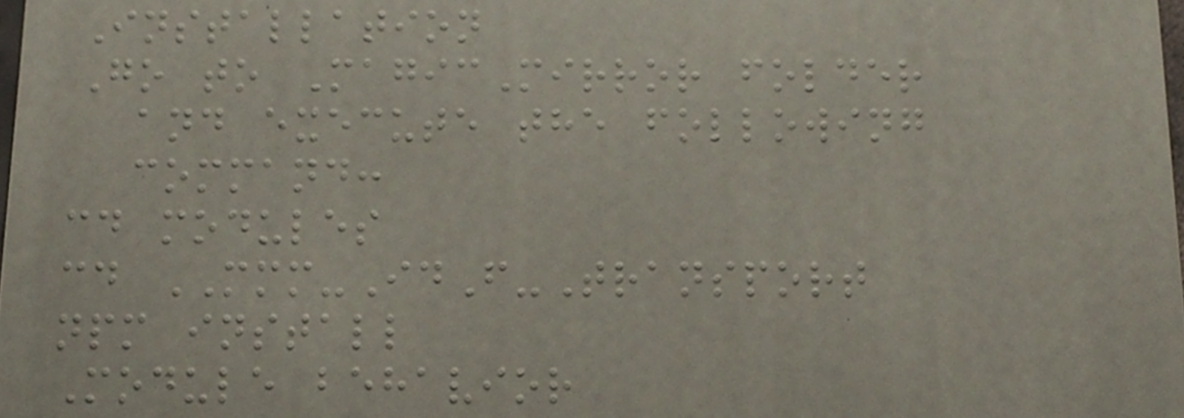Installation
Go to MagicMirror folder
and execute the following
command:
cd modules
cd MMM-IdF-Transport
npm install
Module behavior
